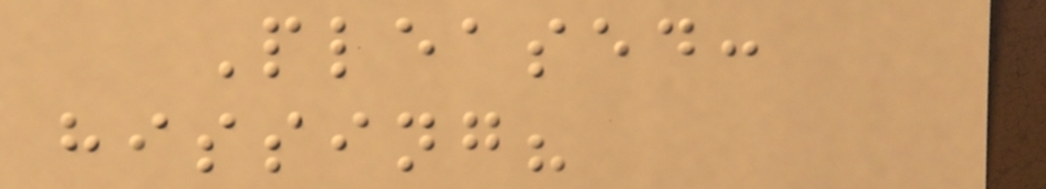Pleased:
hissing?
